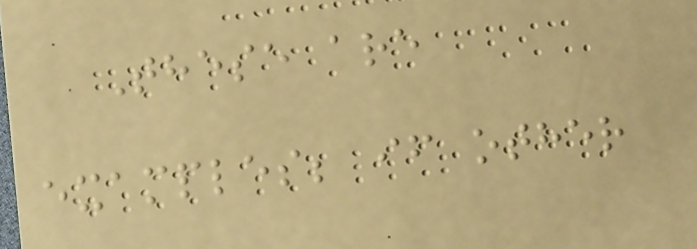These are
examples; if other
